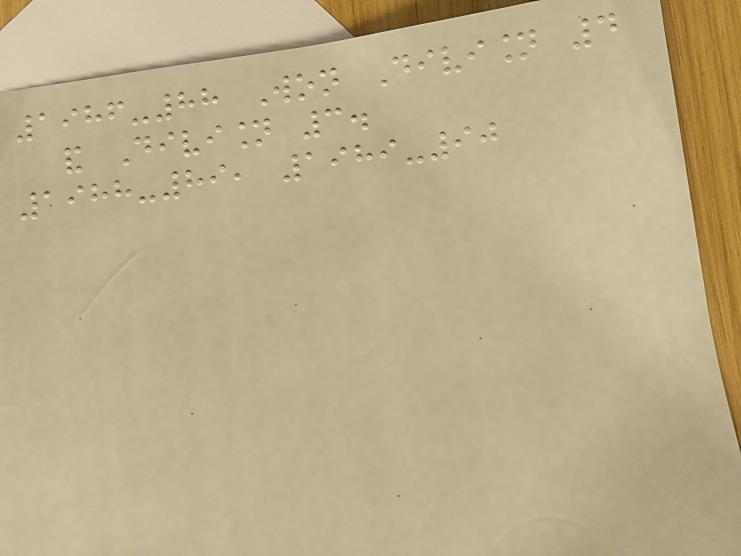1986-88 Won Division 4
and Division 3.
1988-89, 1989-90
